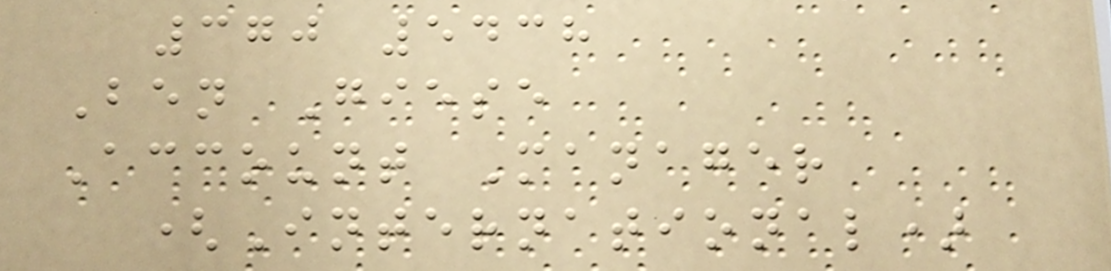370 5438
Ben Giese
Account Manager
(International)
